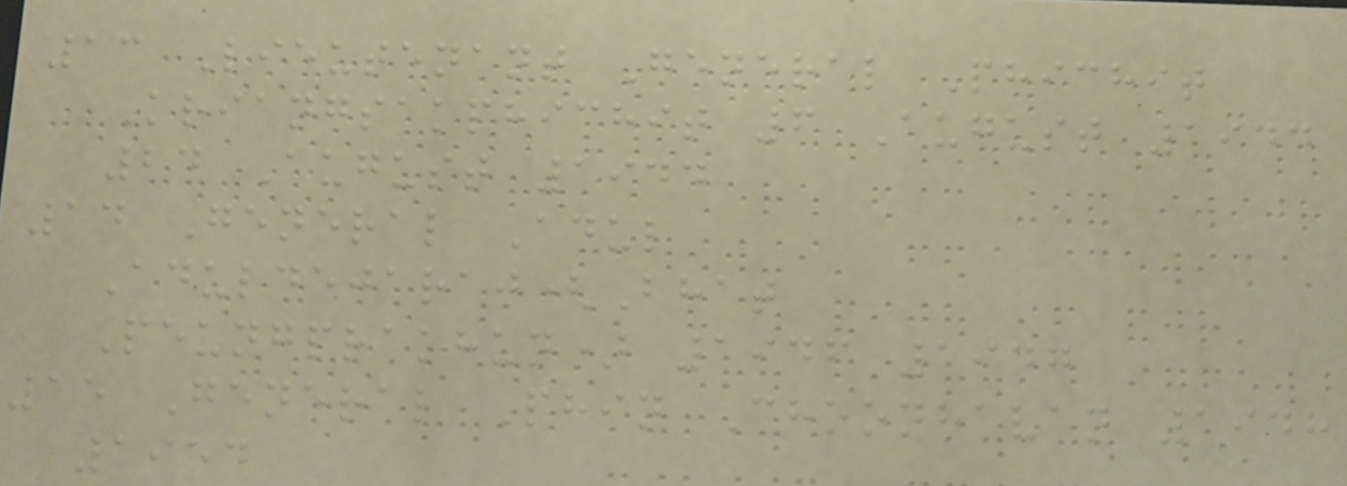13 Lieutenant General Phichit
Kriangsakphichit 6 August 1944
24 August 1944
14 General Adul
Aduldejaraj(Bhat
Peungprakhun) 1946 1947
15 General Phin Choonhavan 1948
1954
